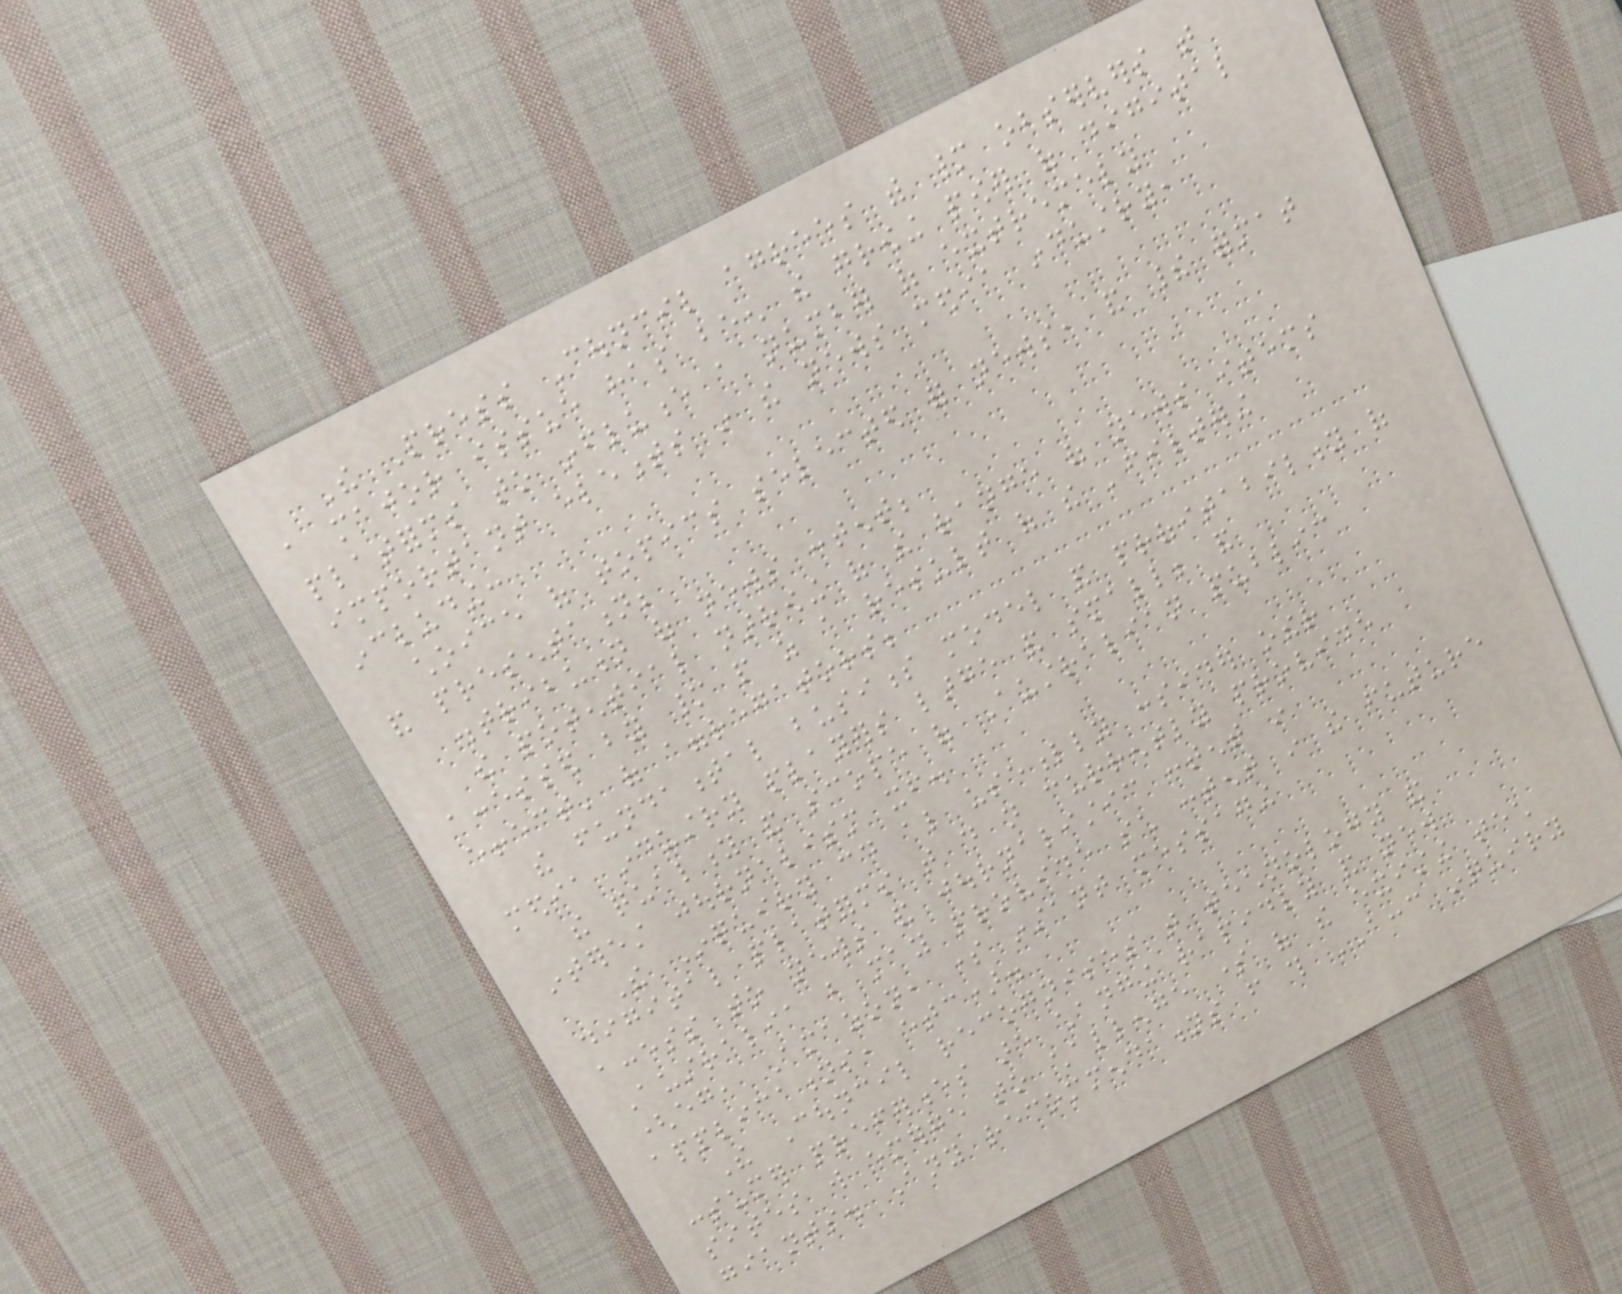The Press Council agrees with many observers that
a major issue has been the growing power of digital
platforms to influence a number of extremely
important elements in the news media industry,
including:
choice of topics selected for news, and their format
and presentation;
distribution of news content;
the potential narrowing of the range of news items
accessed by many people as a result of the 'filtering
effect' of aggregators;
the fundamental business model and profitability of
media industry players large and small; and
the quality and scope of Australian public
interest journalism itself.
The Inquiry could also usefully consider other
digital platforms that do not currently provide
access to news and journalistic content in
Australia but may provide such content in the future
(eg, Amazon, some instant messaging
applications, etc).
The Council recognises that technology and
consumer preferences are changing rapidly and new
sites will emerge to challenge some of the existing tech
giants. Any recommendations from this ACCC inquiry
